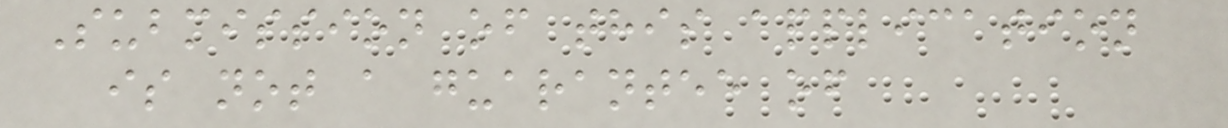Submission of this application
is not a guarantee of
